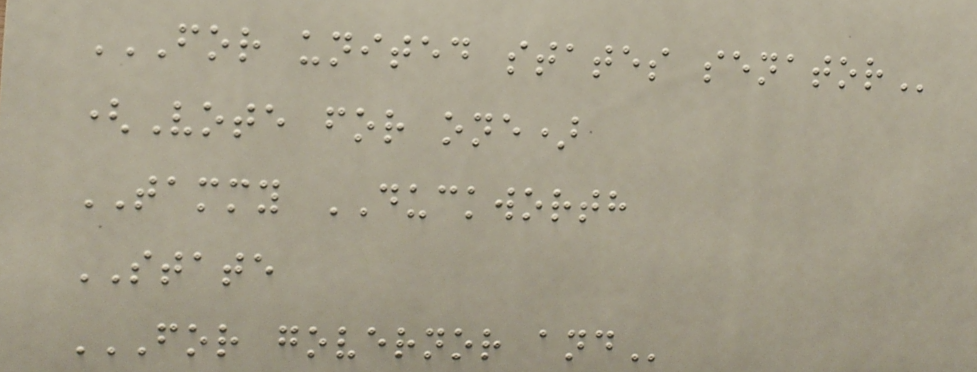FOR UNITED STATES SENATOR
(Vote for one)
TAMMY DUCKWORTH
STATE
FOR GOVERNOR AND
